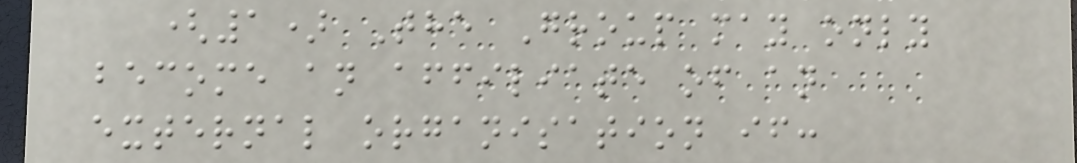(1) The Group may only
become an affiliate of an
external organisation if:
